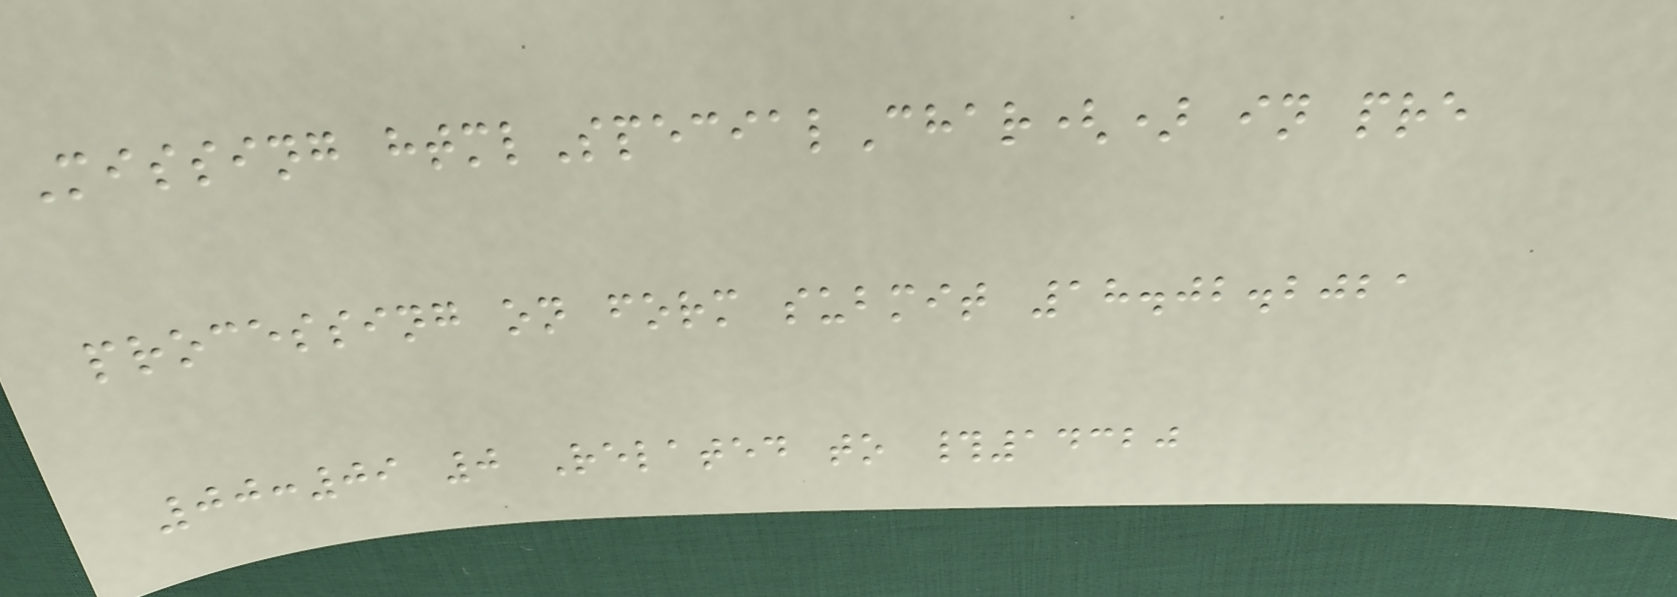Missing htmlSpecialChar() in pre
processing on form submit 18.02.2021
00:09 0 Related to #14320
